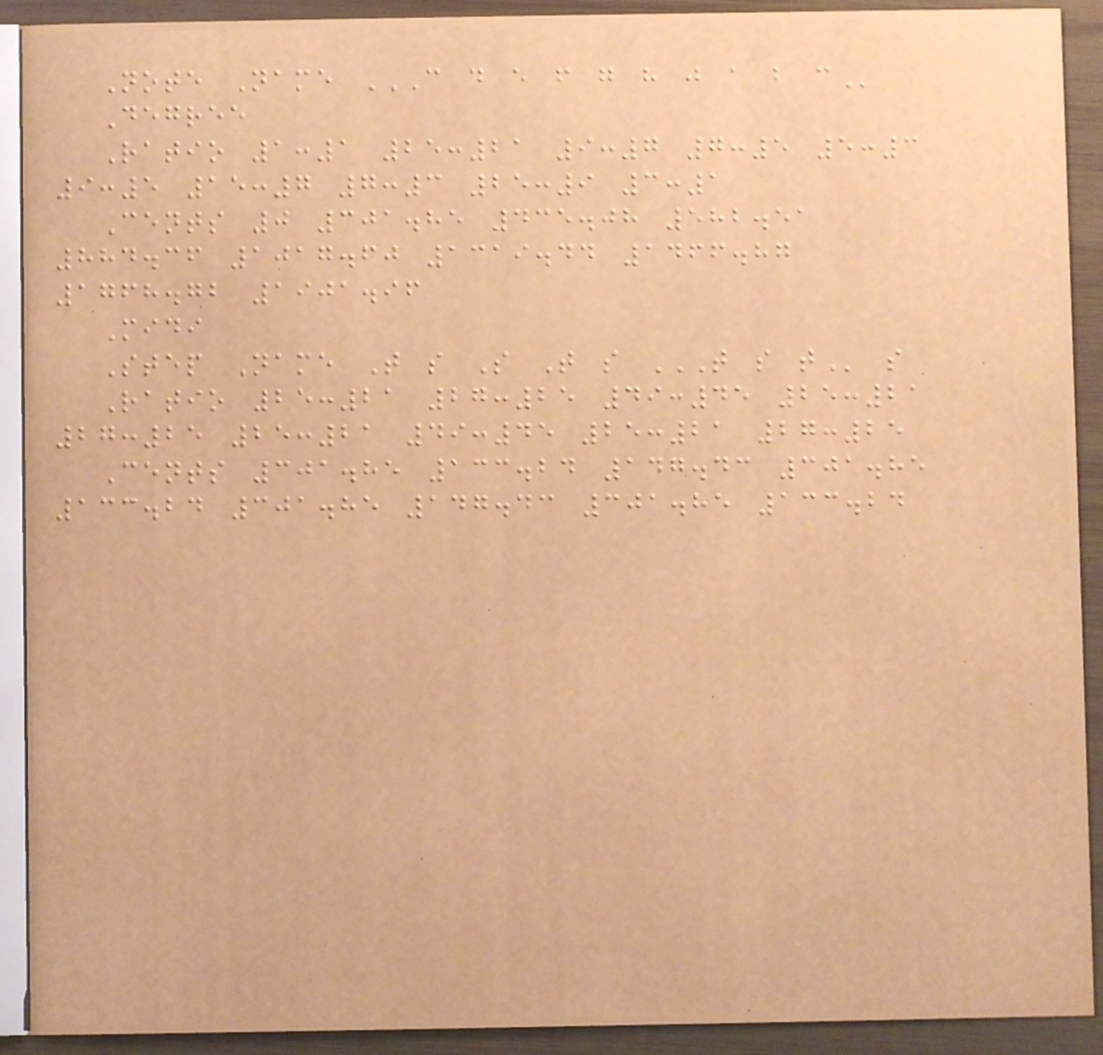Note Name C D E F G H J A B C
Degree
Ratio 1:1 25:21 9:7 7:5 5:3
9:5 15:7 7:3 25:9 3:1
Cents 0 301.85 435.08 582.51
884.36 1017.60 1319.44 1466.87
1768.72 1901.96
Midi
Step Name T s S T s T S T s
Ratio 25:21 27:25 49:45 25:21
27:25 25:21 49:45 25:21 27:25
Cents 301.85 133.24 147.43 301.85
133.24 301.85 147.43 301.85 133.24
